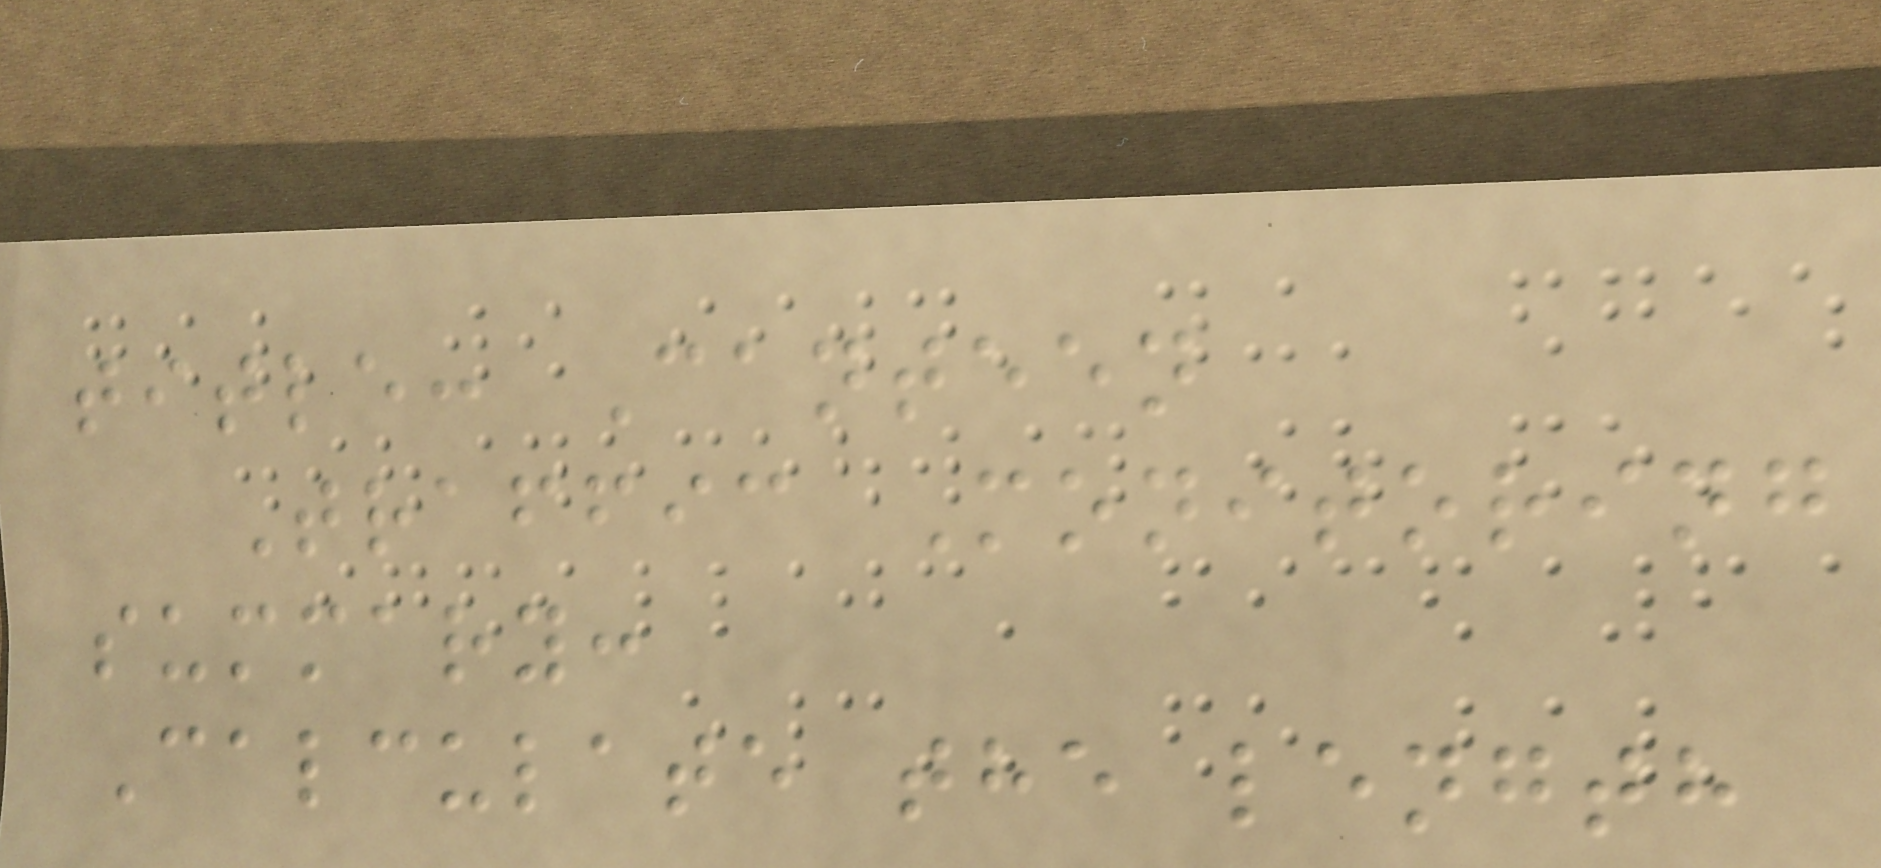title: Canteen
Traffic Monitoring
summary:
Calculate the length
